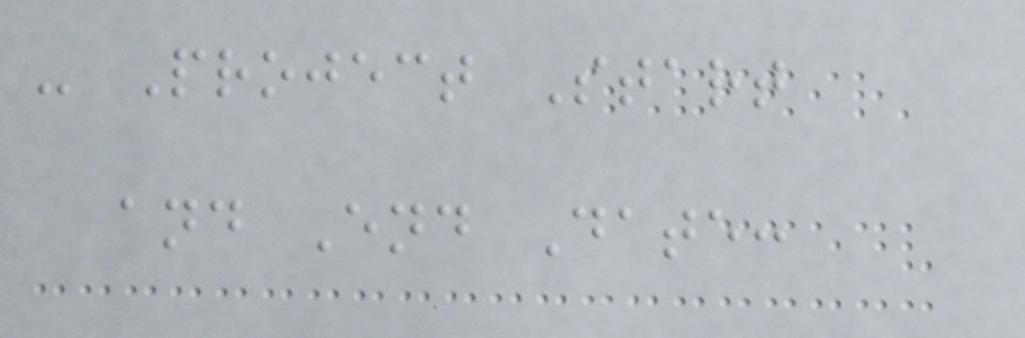- Project Start
and End Date:
